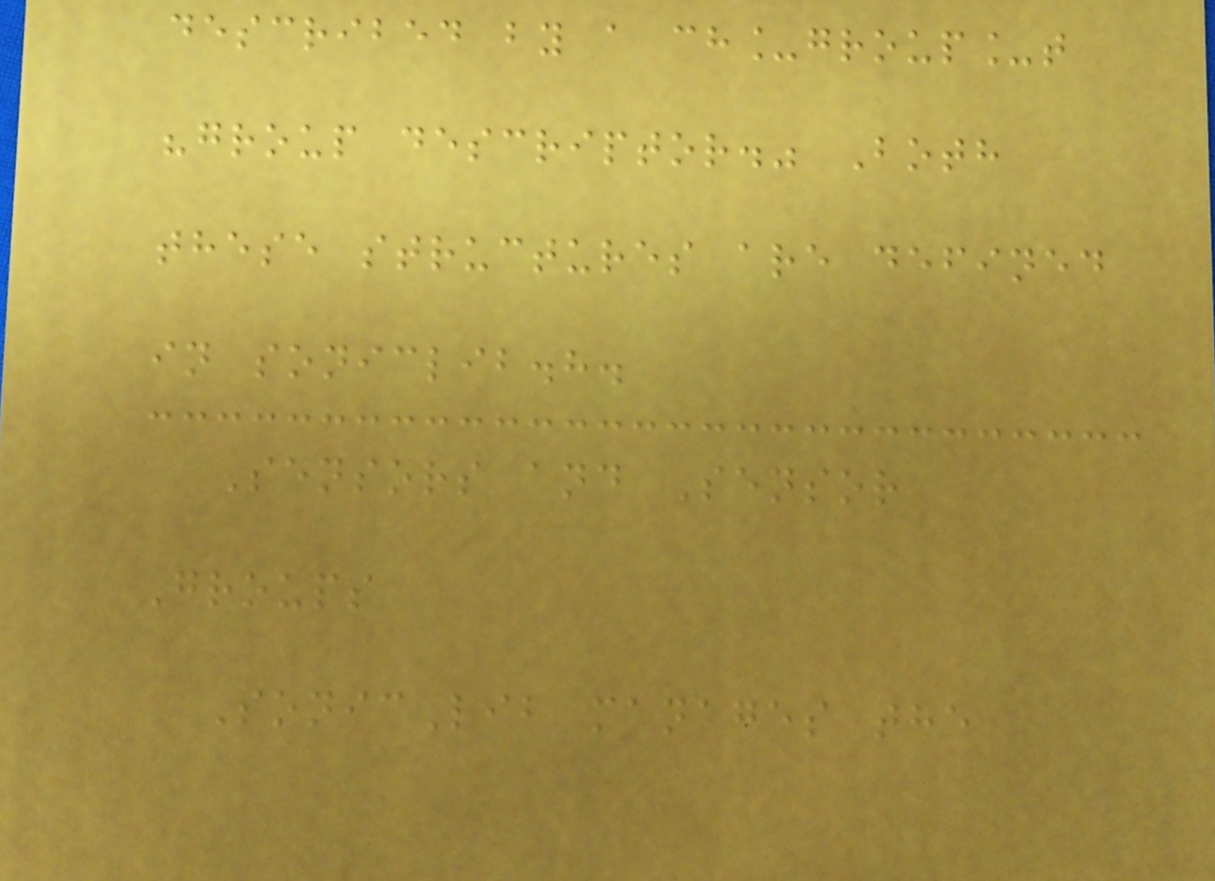described by a ch_group_t
"group descriptor." Both
these structures are defined
in soniclib.h.
Sensors and Sensor
Groups
SonicLib manages the
